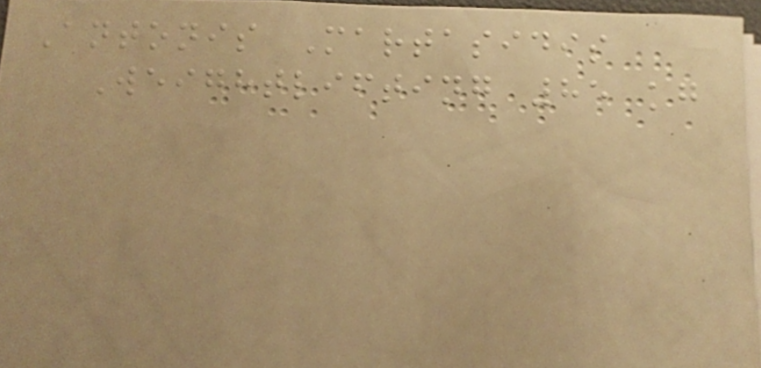Antonis Martasidis
Weightlifting 85 kg
